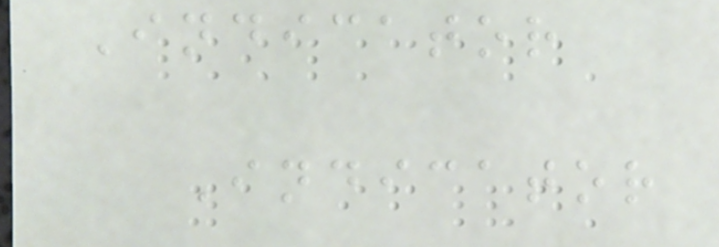Indicator
Indicator
